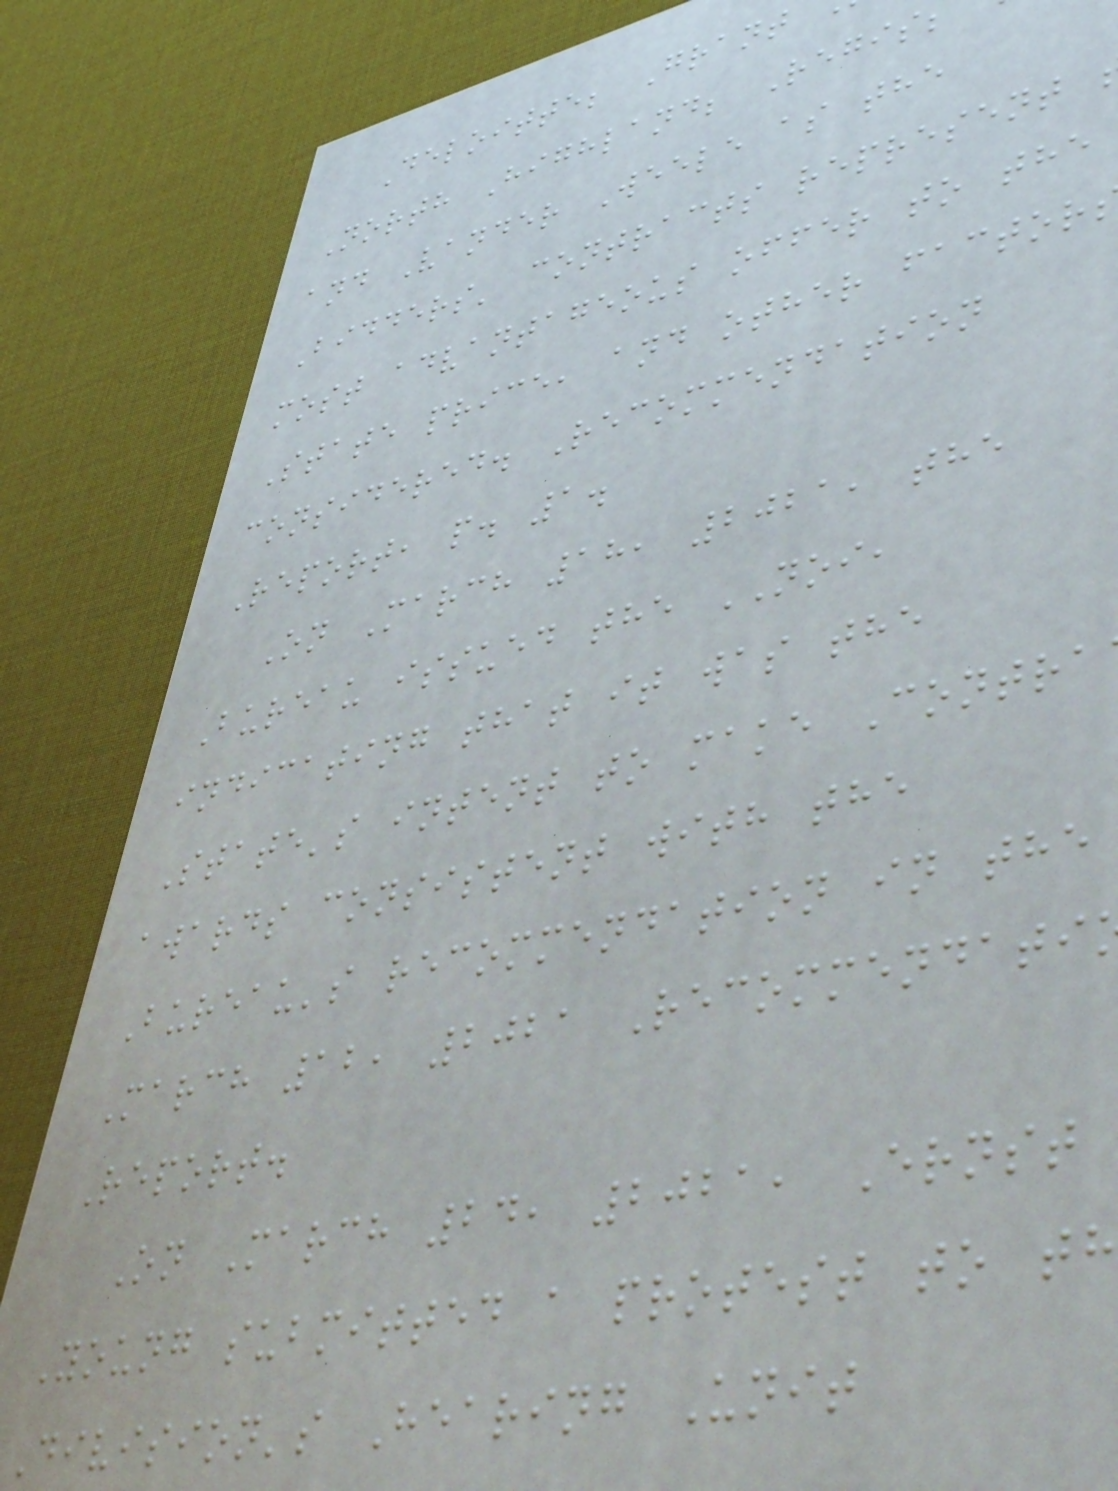Deloitte; Grant
North Highland; Regis
and Vander Weele as the
Bidders' contracts represent
most advantageous offer to the
State price, and other factor
considered. Recommendation
Report, p. 1.
On March 18, 2021, the
Bureau issued the NOI,
indicating that it was the
State's intent to make Contra
awards consistent with the
Bureau's recommendation in the
March 12, 2021 Recommendati
Report.
On March 24, 2021, Ernst
Young submitted a protest to th
Division's Hearing Unit
